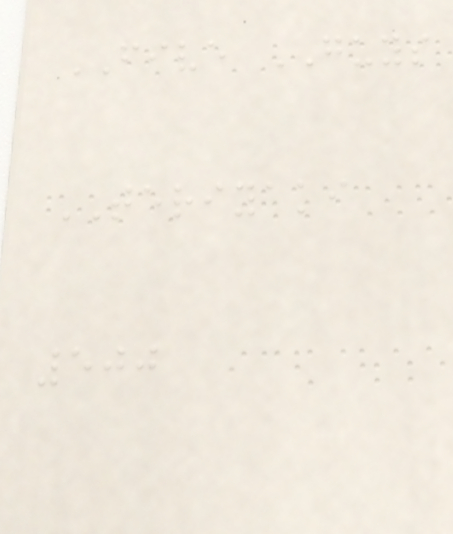FIVE GUYS
TERIYAKI
500
